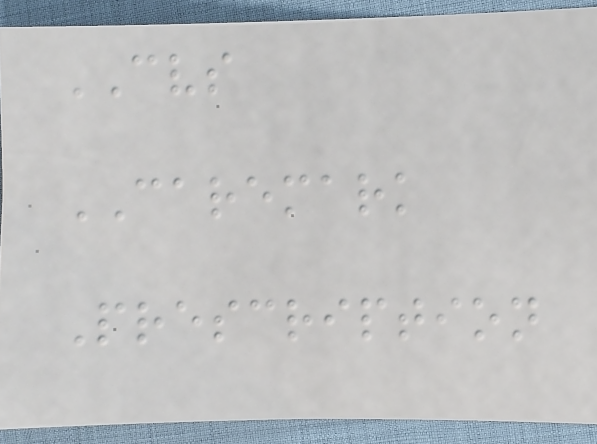CVS
CAREMARK
Prescription
